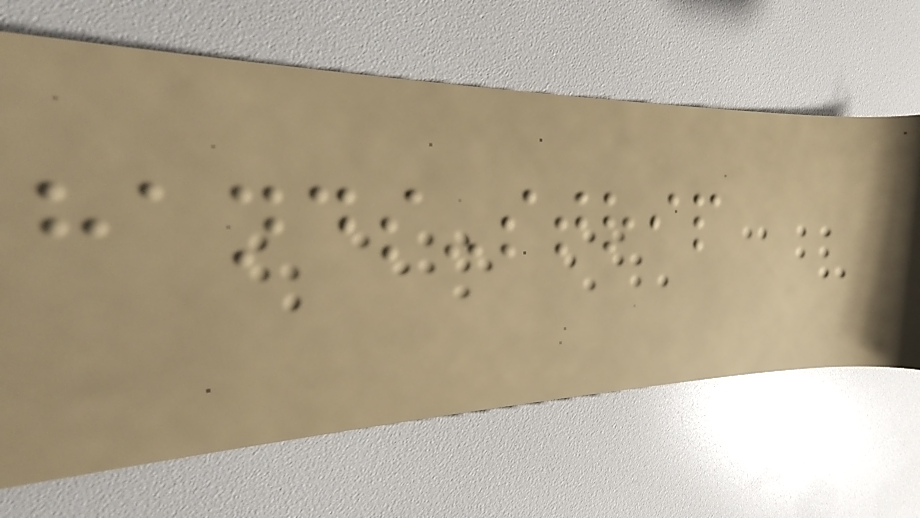hands-strip
